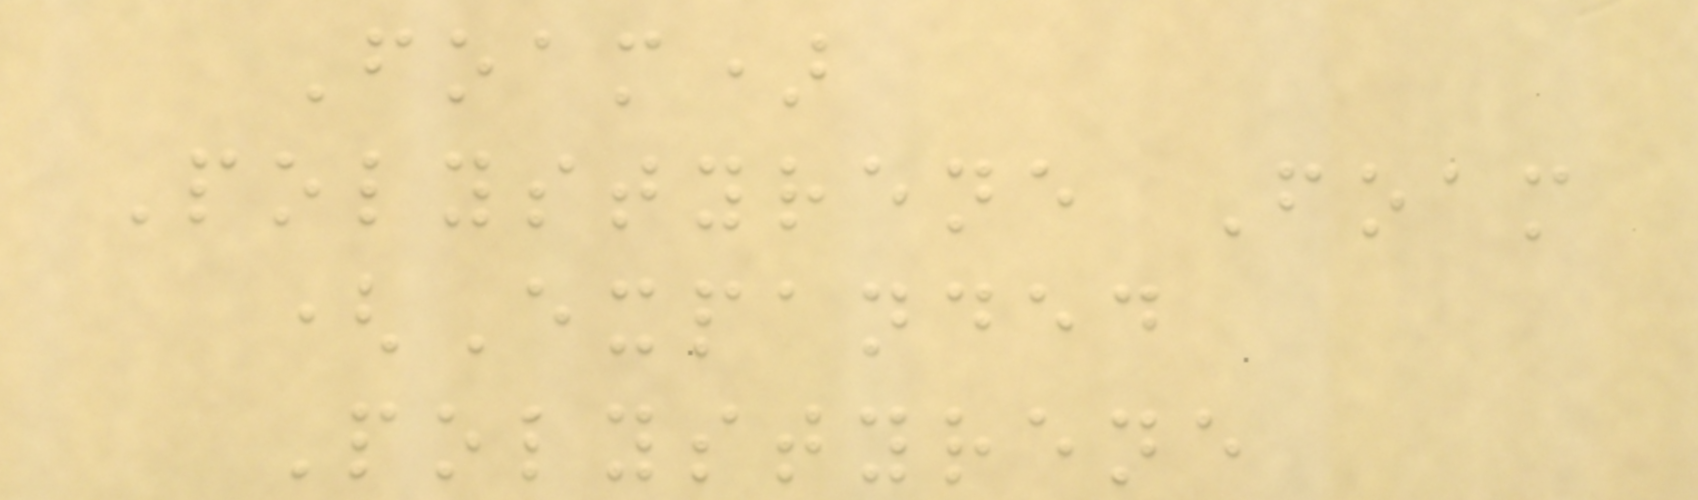Foam)
Polystyrene Foam
(Expanded
Polystyrene
